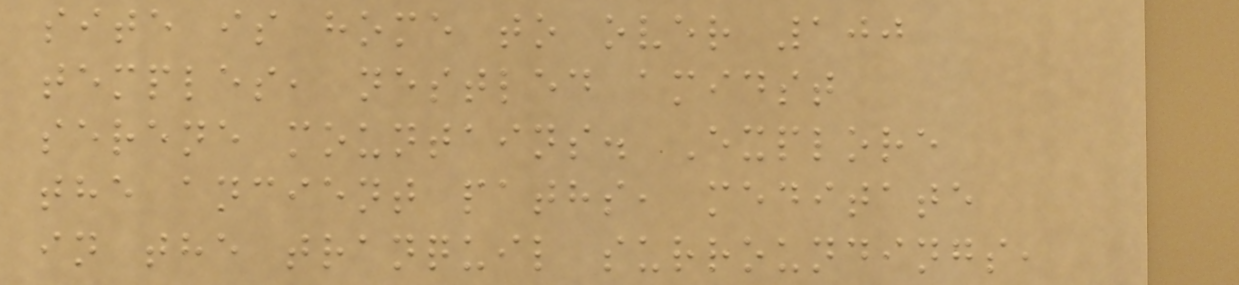site is home to over 100
temples, nestled amidst
serene mountains. Explore
the ancient paths, meditate
in the tranquil surroundings,
